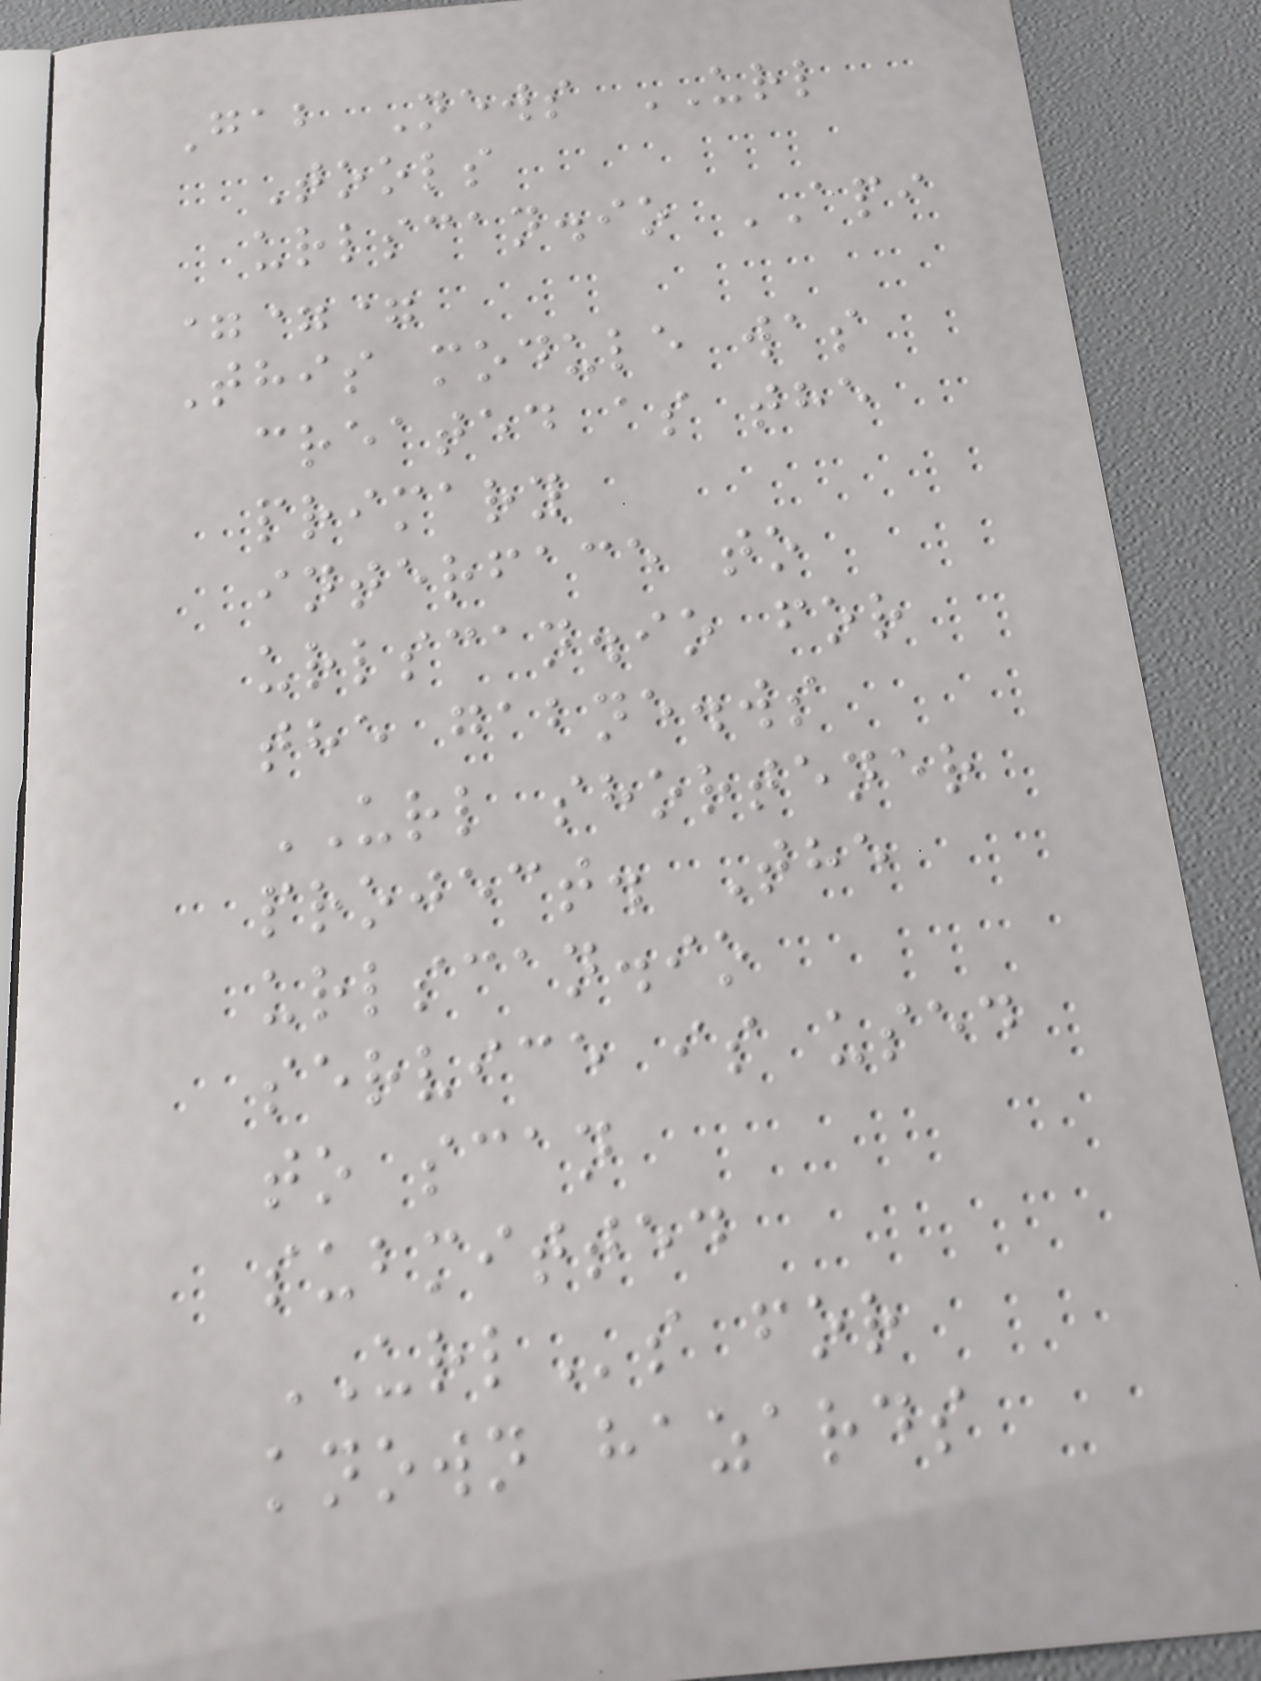Gab News URL
Tools
urlscan.io API
===
This module was
created as the
primary
interface to
urlscan.io for
the gabne.ws
URL shortener
project. The
urlscan.io
service is used
to scan
submitted
URLs for
known hazards
